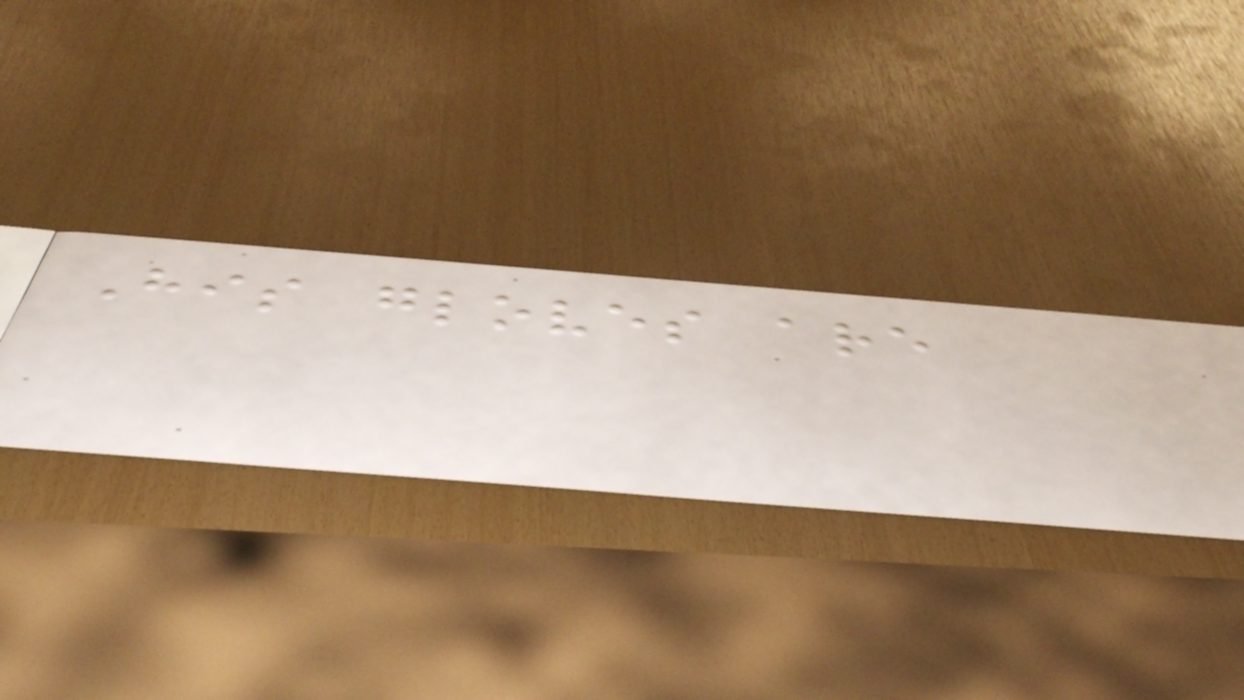His gloves are
